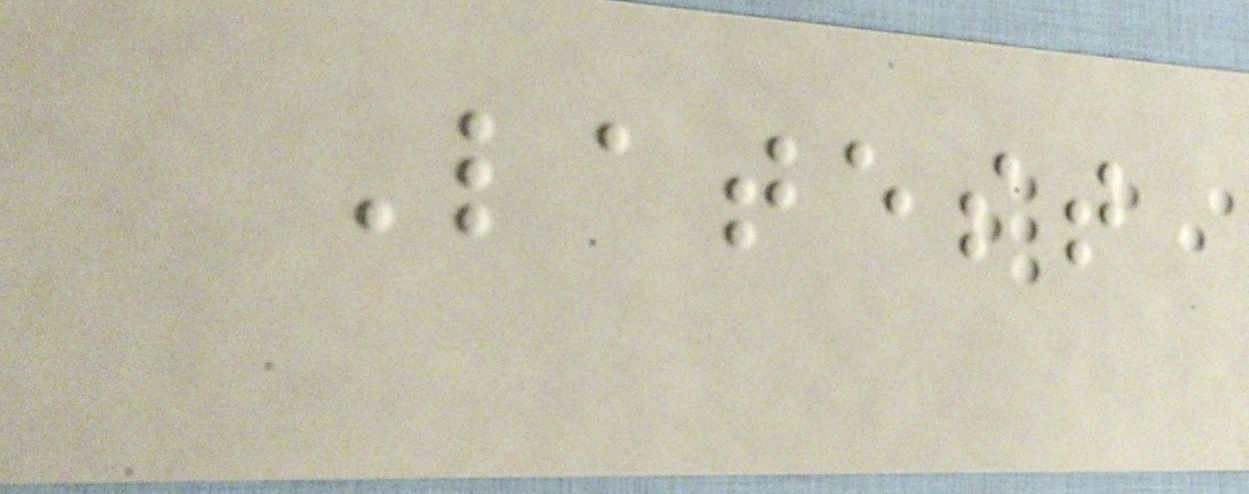Latest
